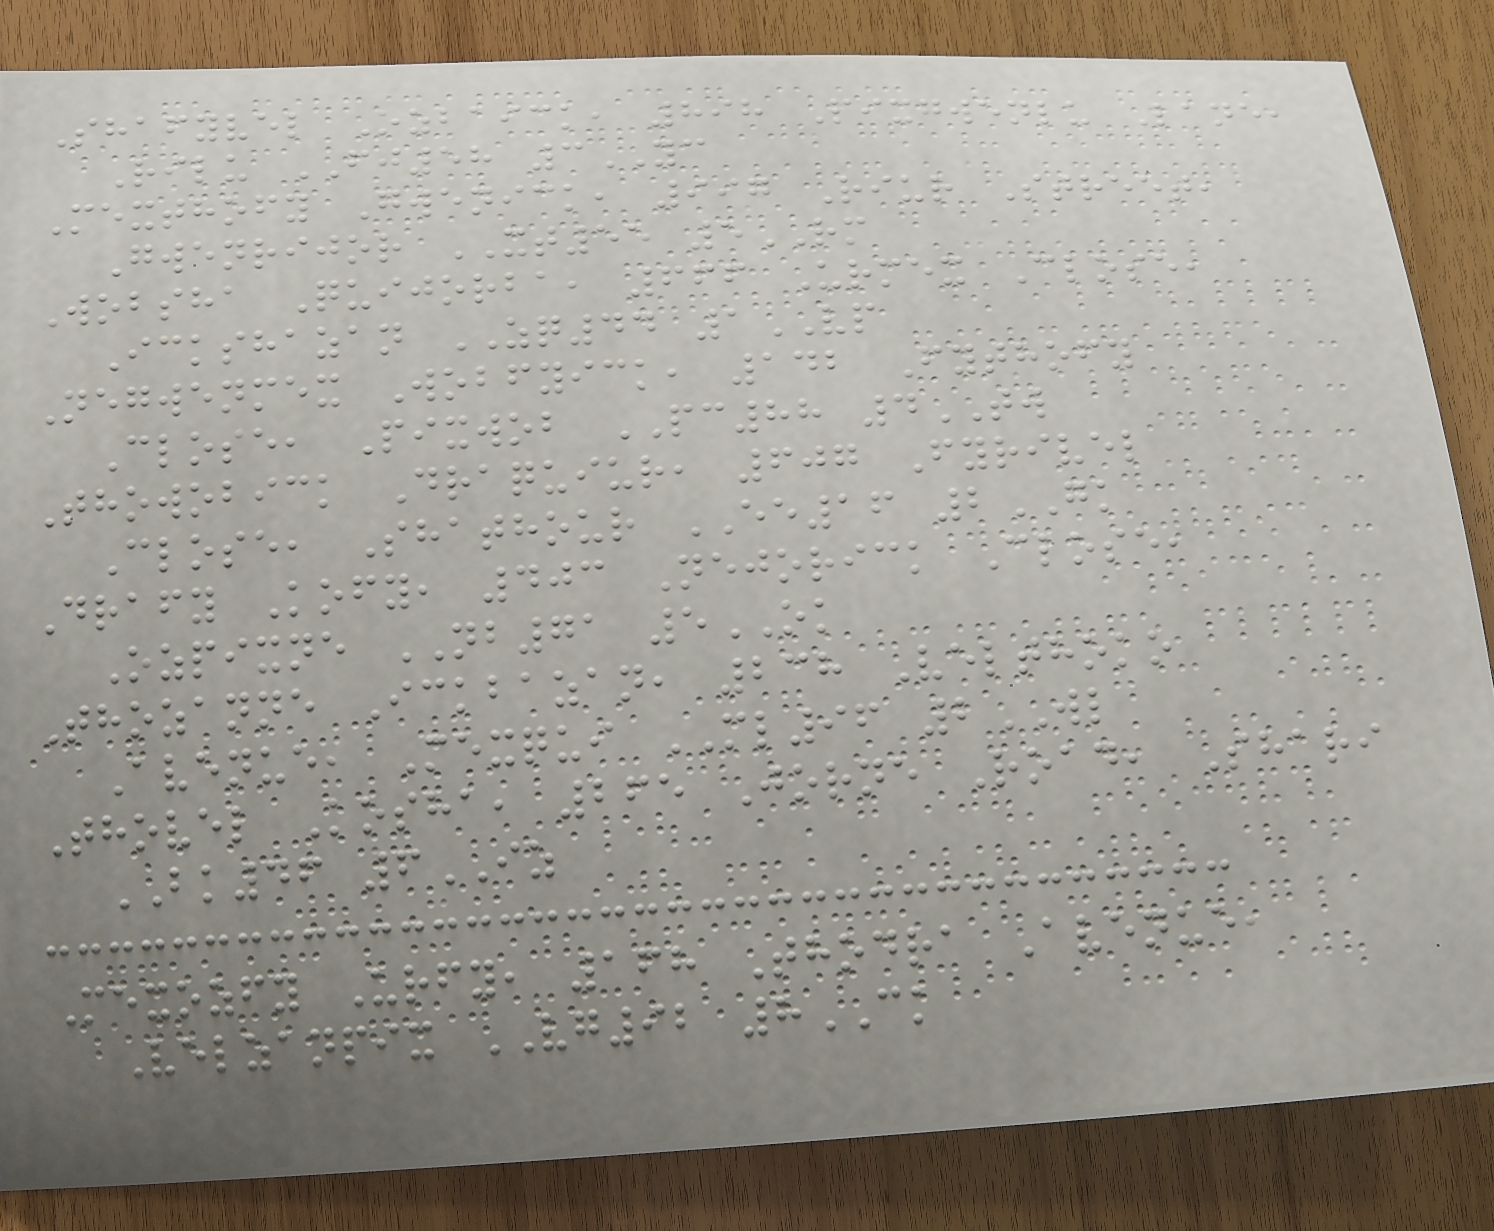Shafyvel Ozbaick, 898 Pixgwenlu Lane,
Rilu FJ58 3YC
Mexthofy Gwenick, 997 Riur Street,
Gwenrijor XT55 5RM
Wobsha Quijorba, 666 Urmex Close,
Ickshazan ZQ44 1VP
Negwenmex Wobfyick, 142 Fythofy
Close, Pixwob PC88 4TW
Thowobick Draquiur, 607 Fyrivel
Close, Shathour EE16 2GK
Drafy Kofy, 403 Nejorick Close,
Ozpixne NB71 5OK
Thozanne Ickbazan, 238 Velthoko
Avenue, Mexqui ML96 2WL
Thovel Kosha, 265 Jorne Road, Shari
BK46 6IZ
Mexozfy Urfy, 168 Thodra Avenue,
Velzanpix VG92 8CK
